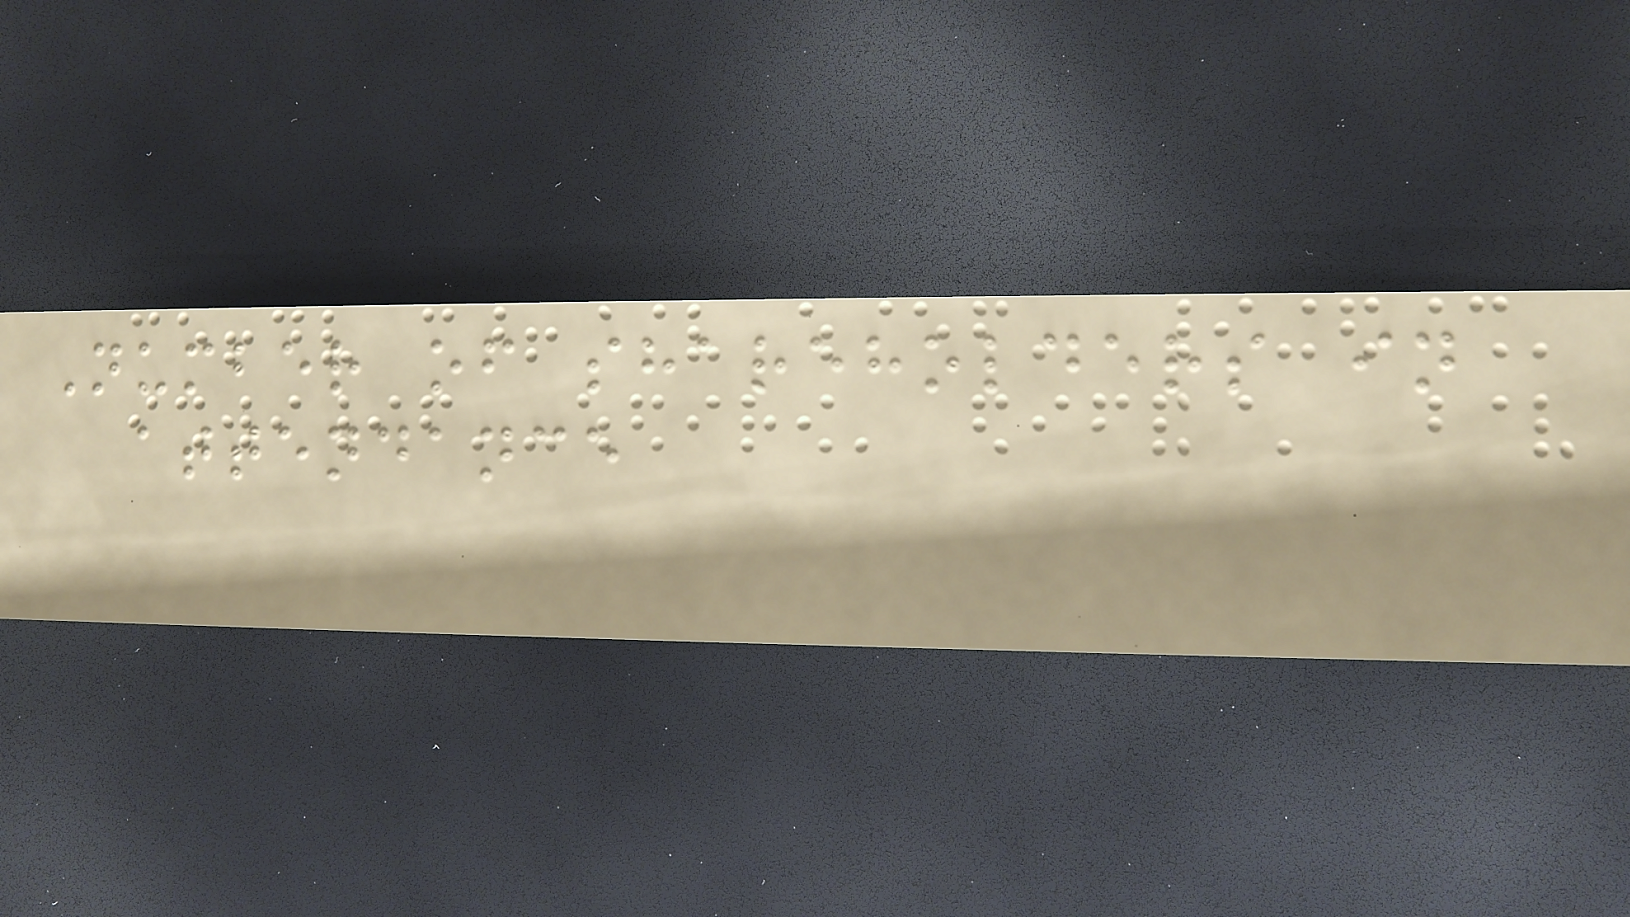Number of shareholders in
attendance
